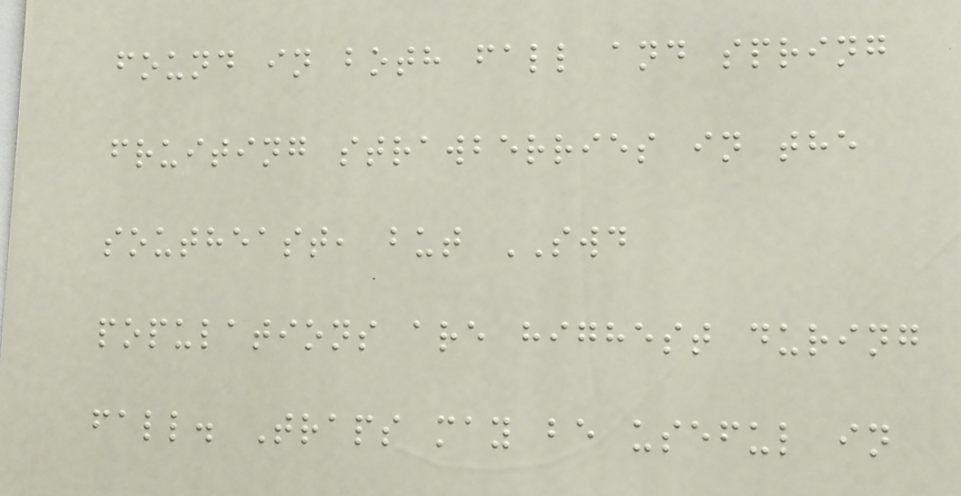found in both fall and spring
fruiting strawberries in the
southeast, but SWD
populations are highest during
fall. Traps may be useful in
